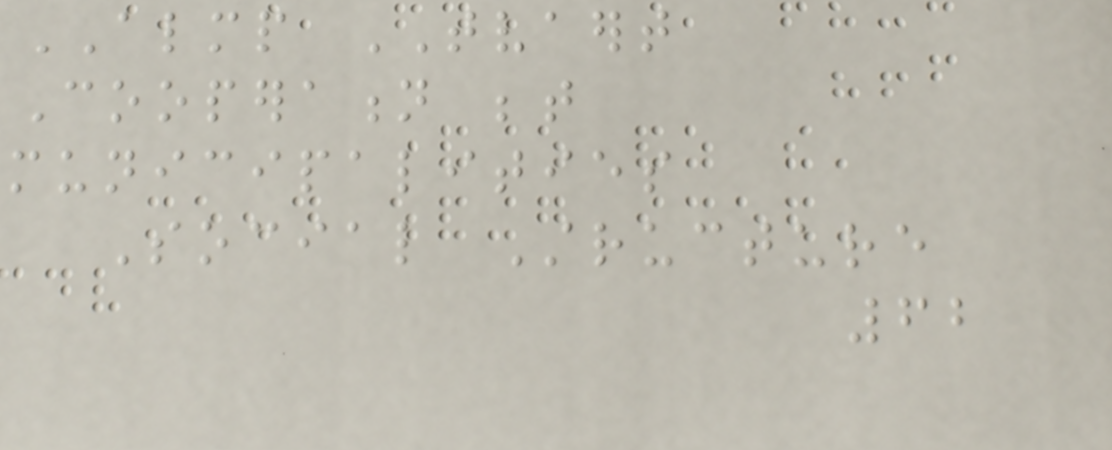ALMP TVAERT
Cooperation between
municipalities
Social Structure
62
